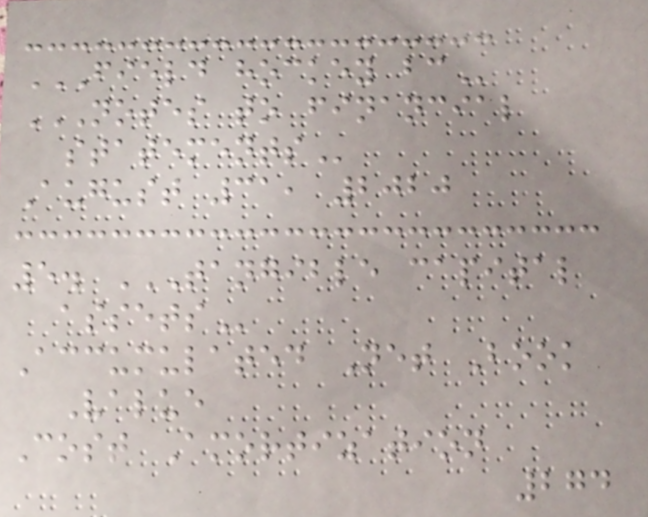FIELD HOCKEY BC
NOTES TO FINANCIAL
STATEMENTS
August 31, 2020
5. TANGIBLE CAPITAL
ASSETS
Accumulated Net Book
Value
Cost Amortization
274
